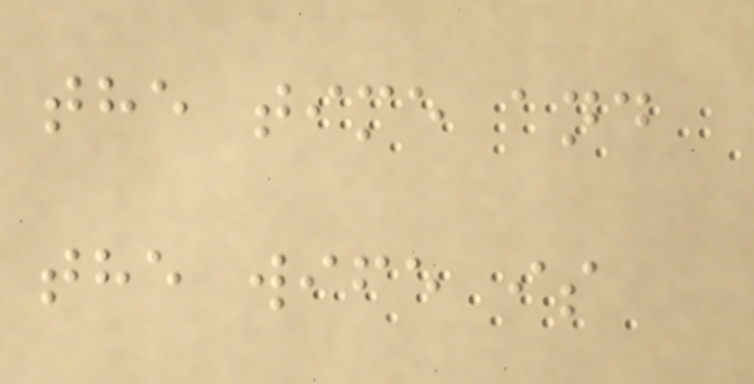the time and
the wife is
